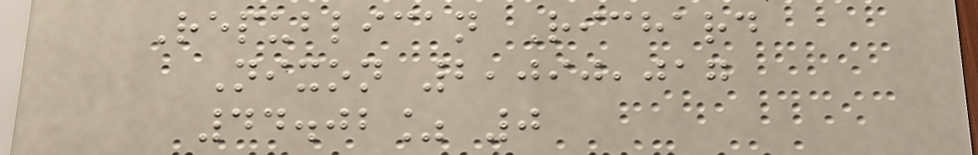Republican Richard
Nixon 2,090,017
44.02% 0
